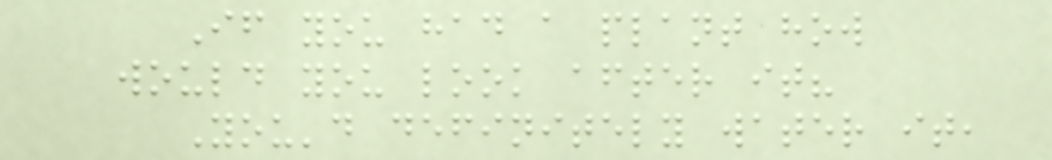If you had a plant how
would you look after it?
You'd definitely water it,
